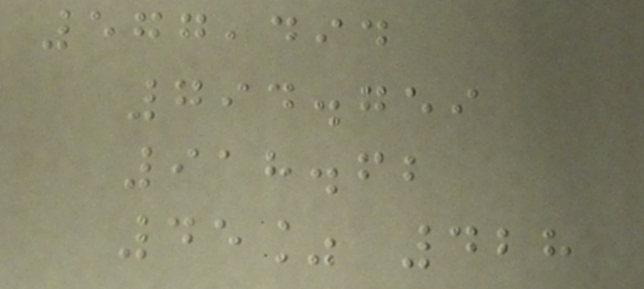577,494
794.759
918.62
45% 428
